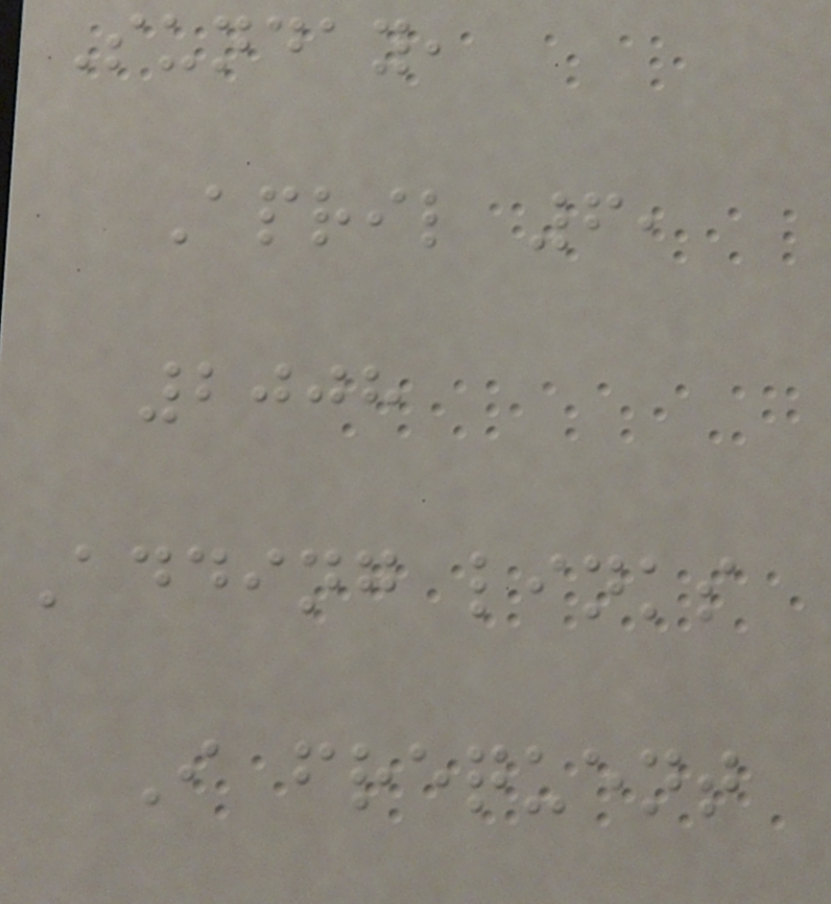Sunday,
April 6,
2008
Adding links
I frequent
